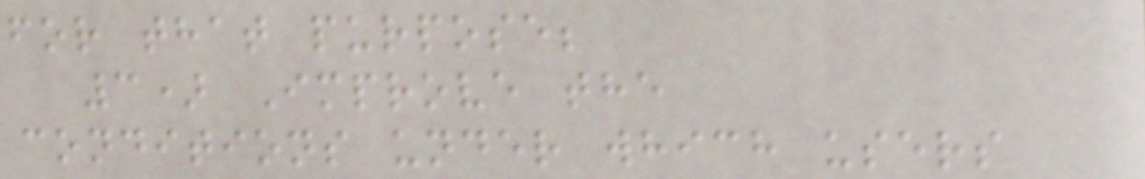for that purpose;
3) Improve the
conditions under which users
